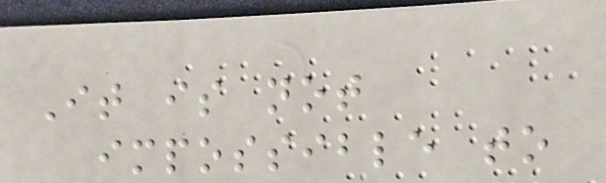It is not
impossible to
